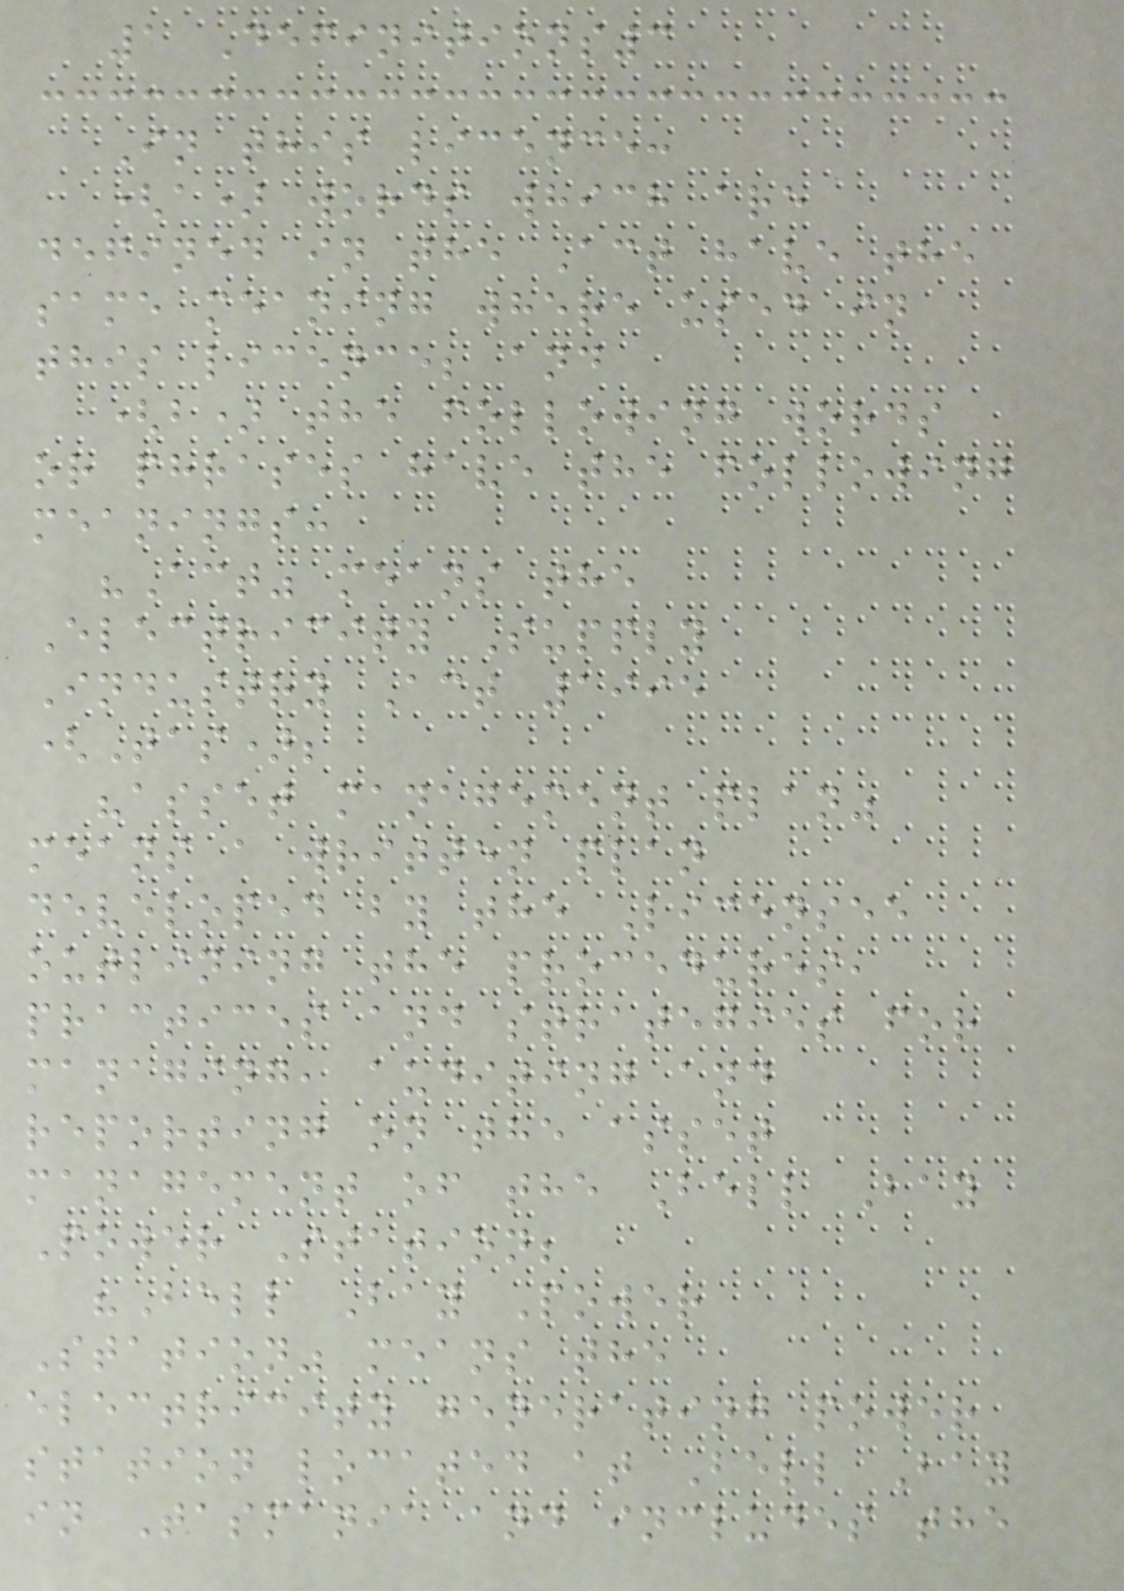1 Definitions3
In this licence:
(a) words which are
defined in the Act have the
same meaning where used in
this licence; and
(b) the following words
or phrases have the following
meanings:
"Act" means the
Electricity Supply
Industry Act 1995
(Tas);
"asset management plan"
means a written plan
developed by the Licensee
outlining the procedures,
practices and strategies for
managing, auditing and
reporting on the asset
management of the Bell Bay
Power Station;
"Bell Bay Power
Station" means the
electricity generating power
station located at Bell Bay
in Tasmania and includes the
